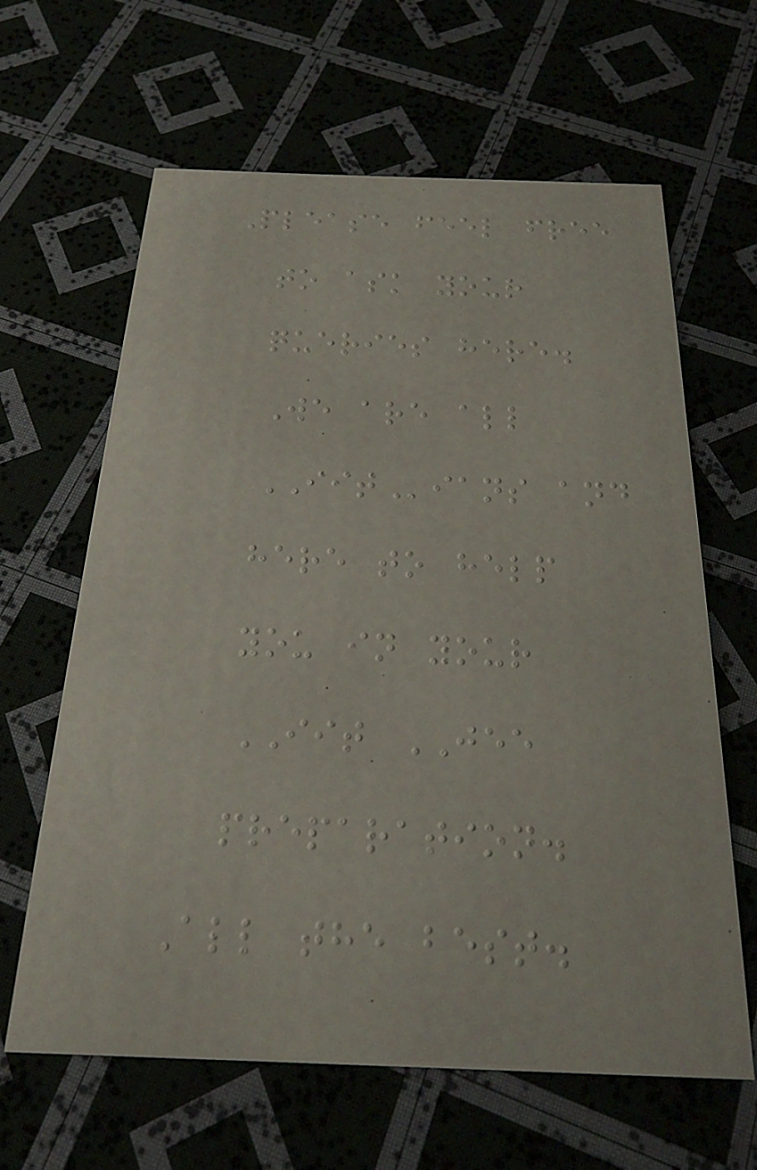Please feel free
to ask your
queries here.
We are all
IITians and
here to help
you in your
IIT JEE
preparation.
All the best.
